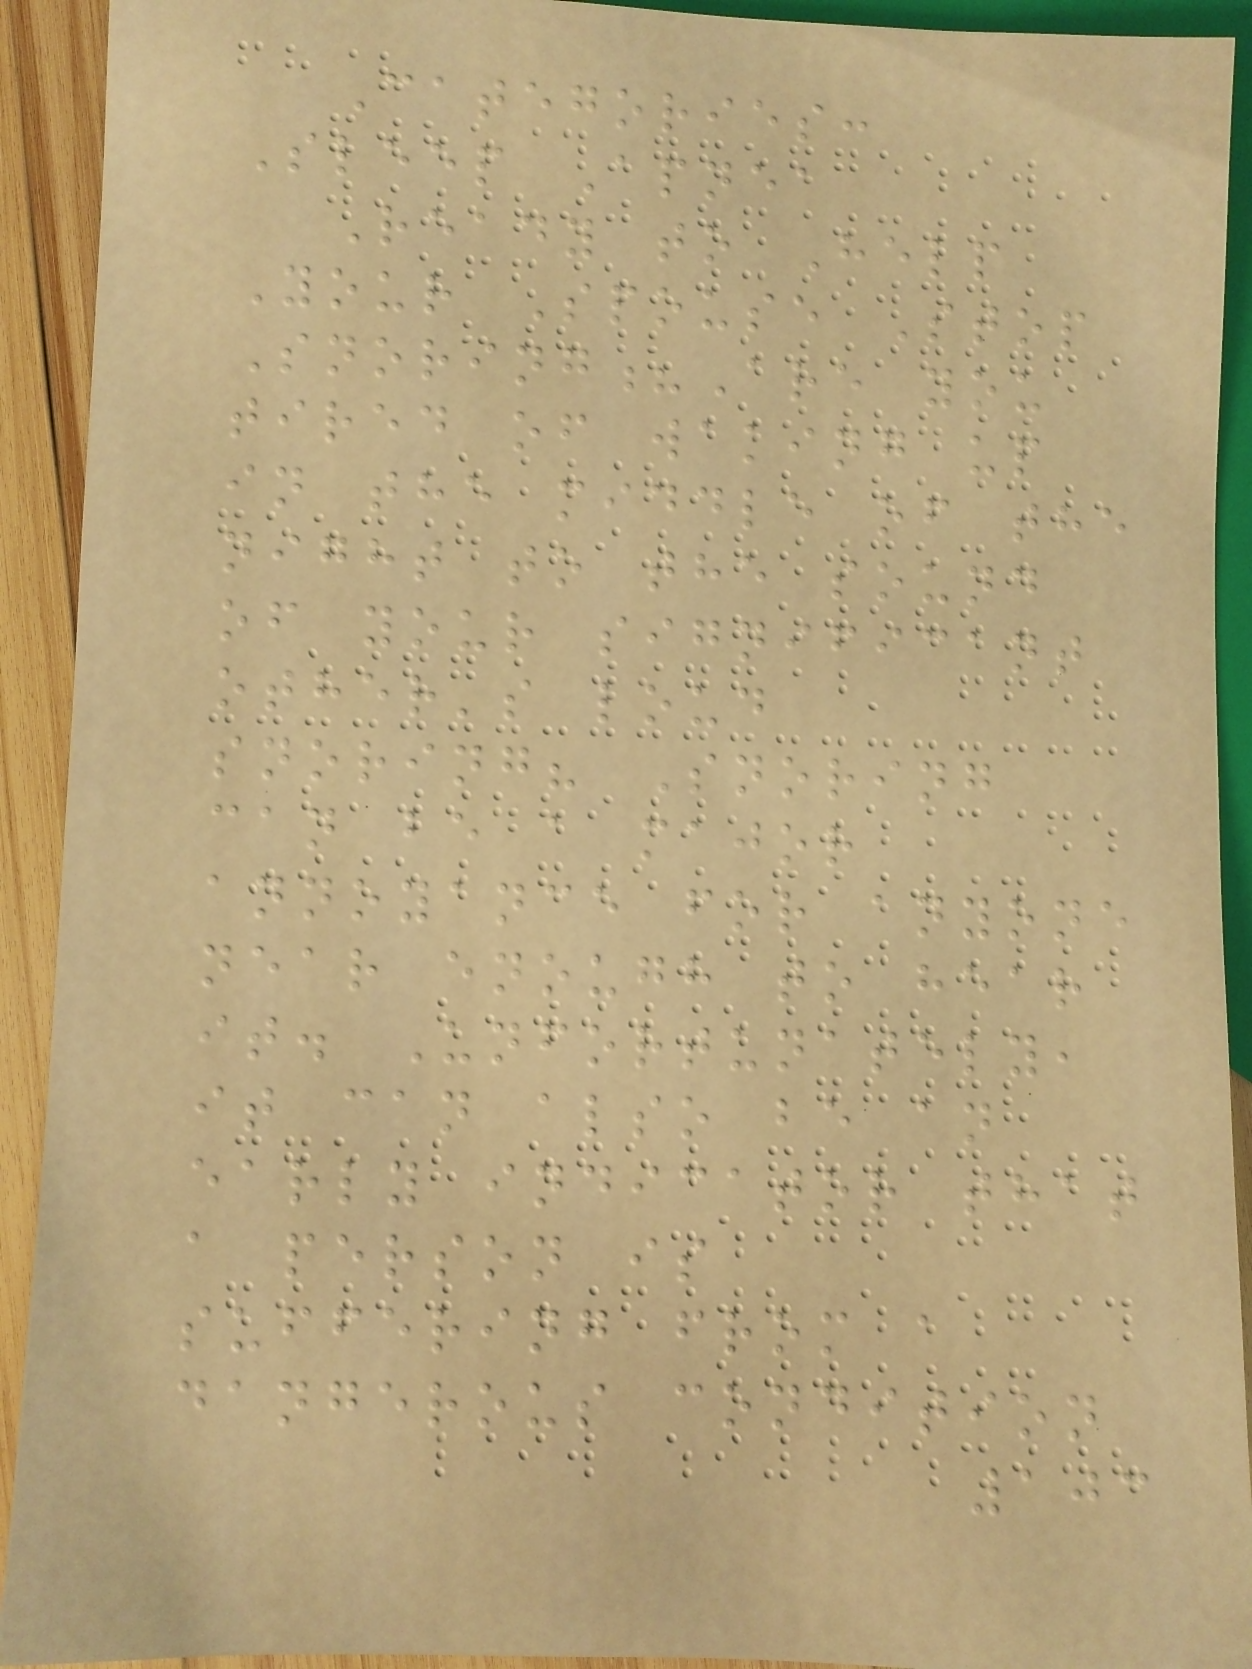Categories:
Sleep Apnea
Ready to Help
Your Spouse Stop
Snoring?Are you
tired of waking up
in the middle of the
night to the sound
of your significant
other's loud
snoring? Snoring
can be a major
annoyance for anyone
near enough to hear
it. Unfortunately,
it can also be an
early indicator that
a person is
suffering from a
dangerous condition
103
